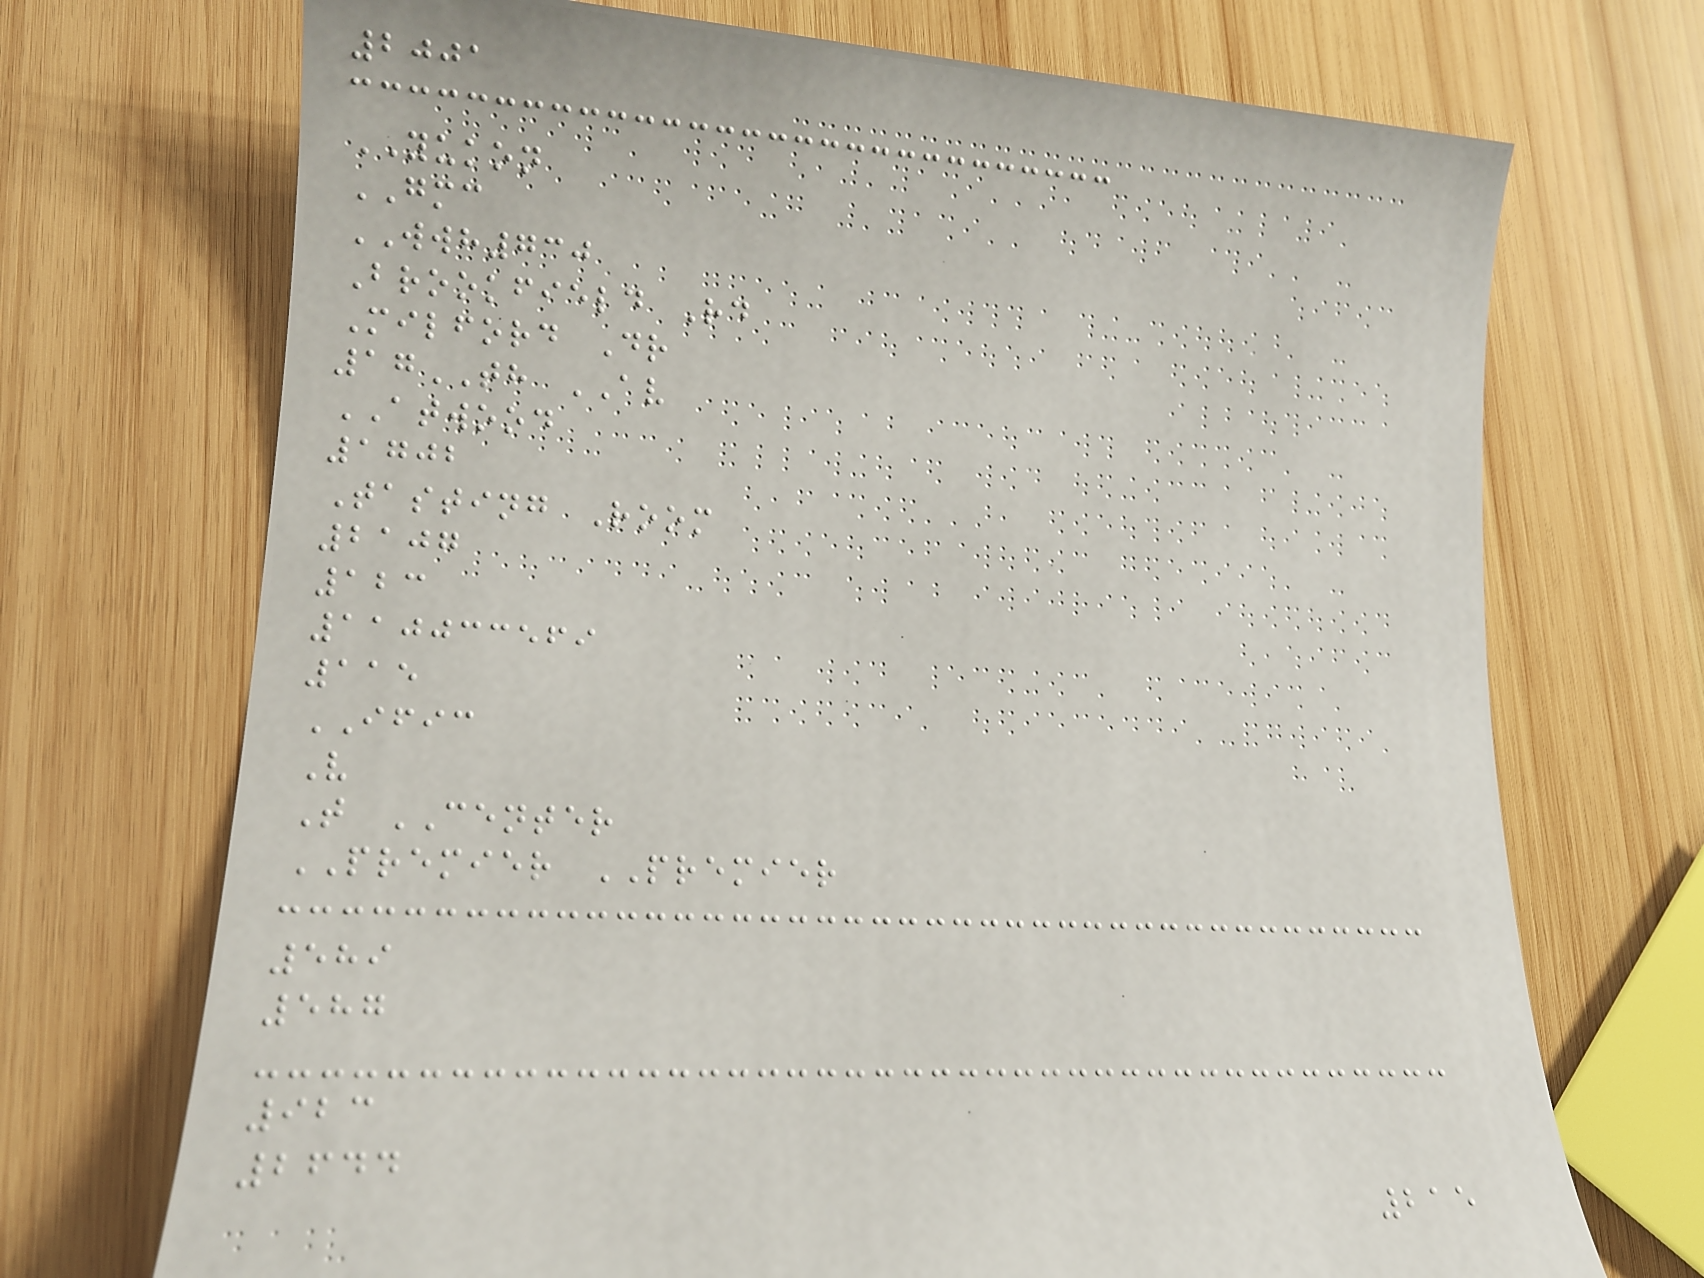2001
YUKON
GMC
WWH730
Brookfield Rd
Milford Dr
17TH AV
ATWOOD
1702
Tasting Room
2107
123
110033569
115
IFIC
V
T CENTER
PREMIER PREMIER
589
587
923
2644
215
